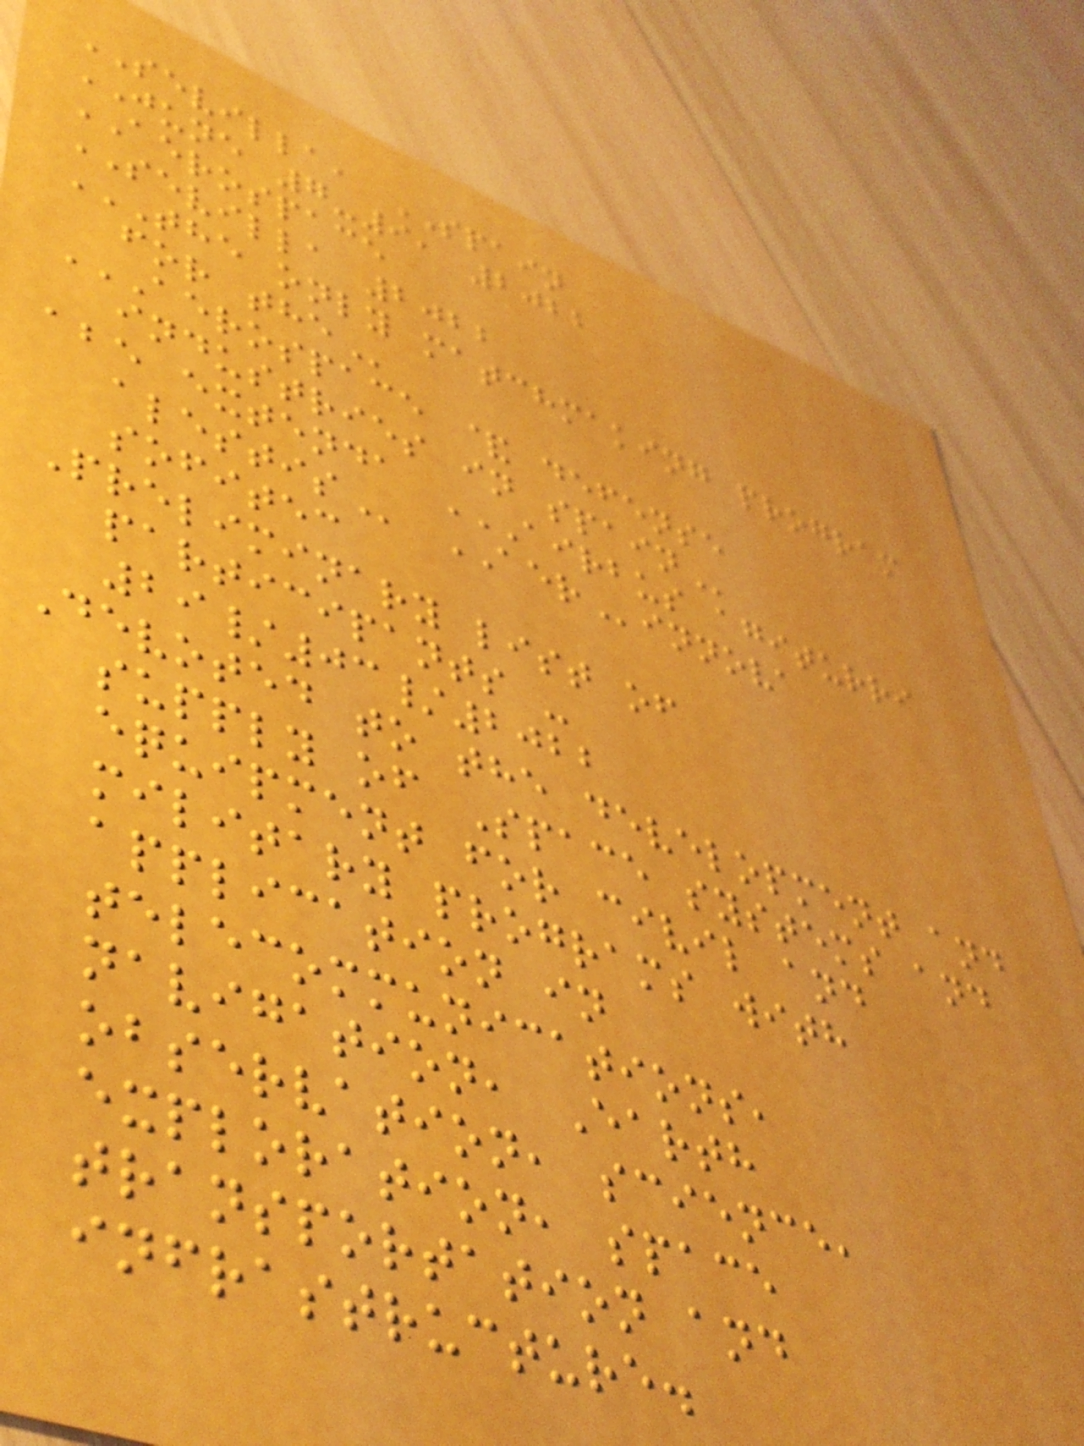SEVILLA, SPAIN
JUNE 7-9, 2022
AEROSPACE
SEVILLA 2022
THE ONLY MATCHMAKING PROGRAM
FOR THE
AEROSPACE & DEFENSE
INDUSTRIES IN SPAIN
abe extenda AIRBUS AGITURRI
ALESTIS AERinnova
sofitec
Preliminary list of
participants -
29/03/2022
Devoted to the development and
supply of Space systems and
equipment for civil and
military programs with
application in
telecommunications,
navigation, Earth
observation, science,
exploration, space
transportation and
infrastructure.
